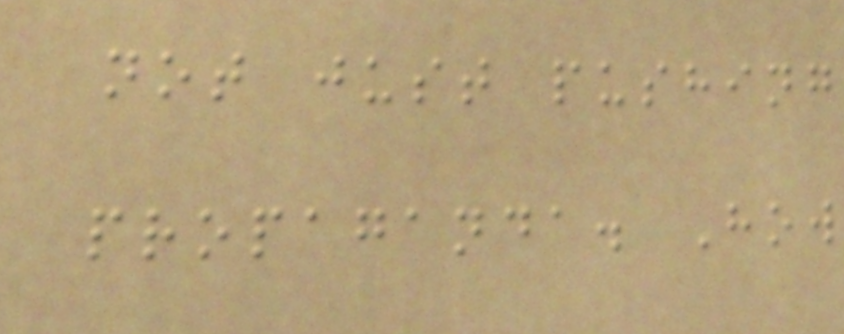not just pushing
propaganda. How
